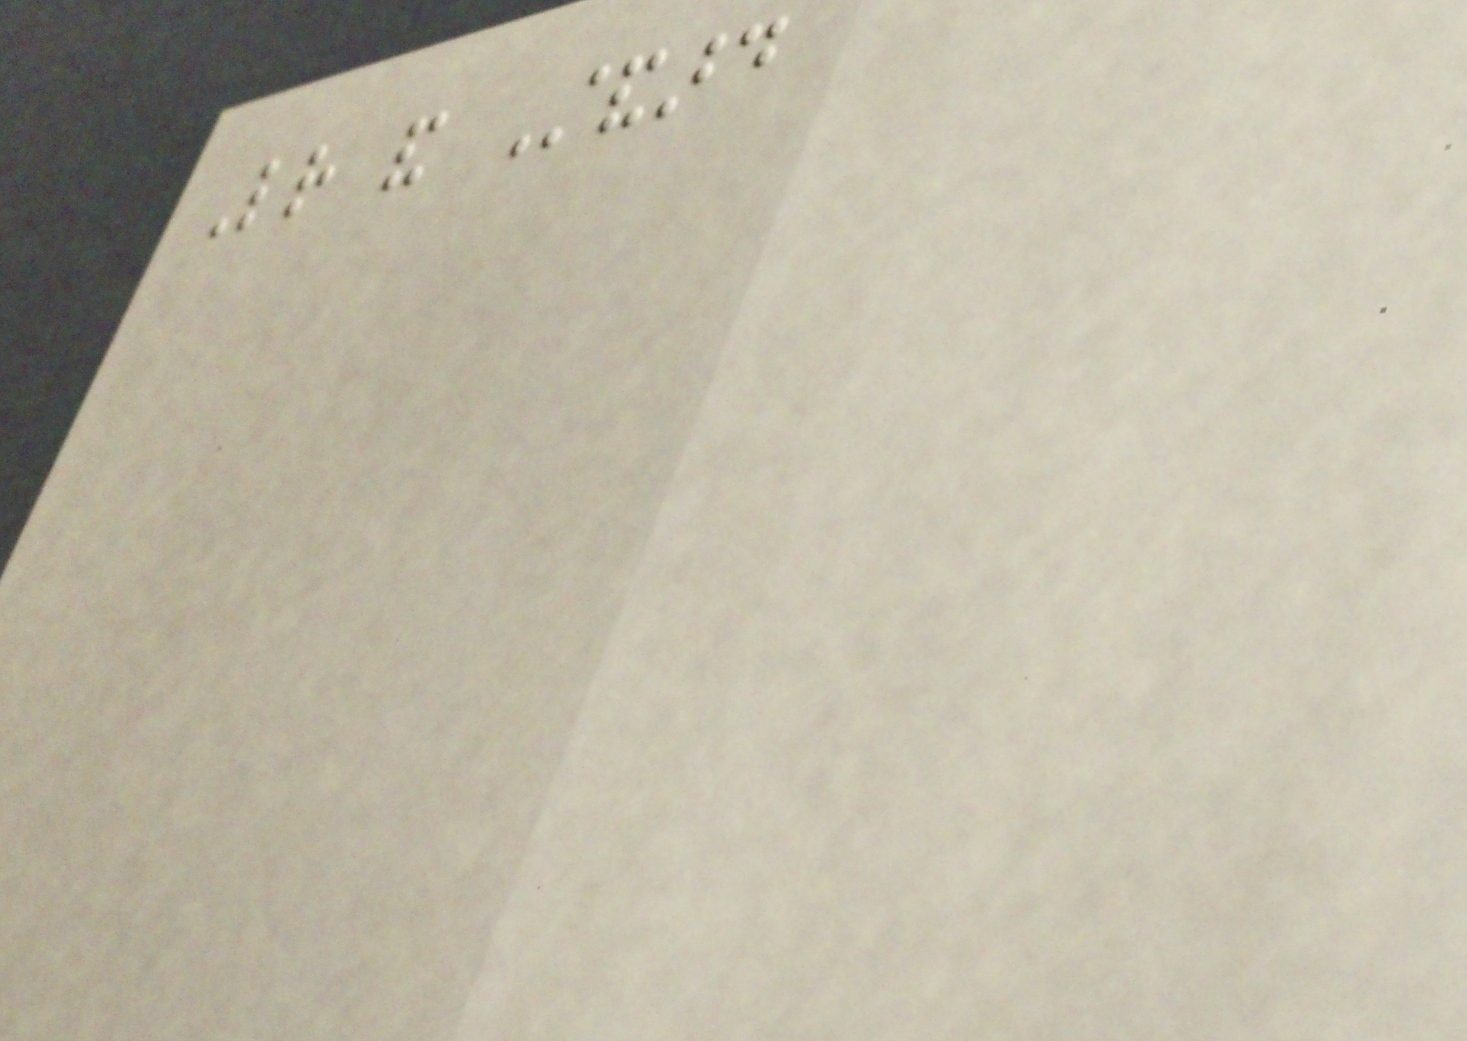Letter and Standard
